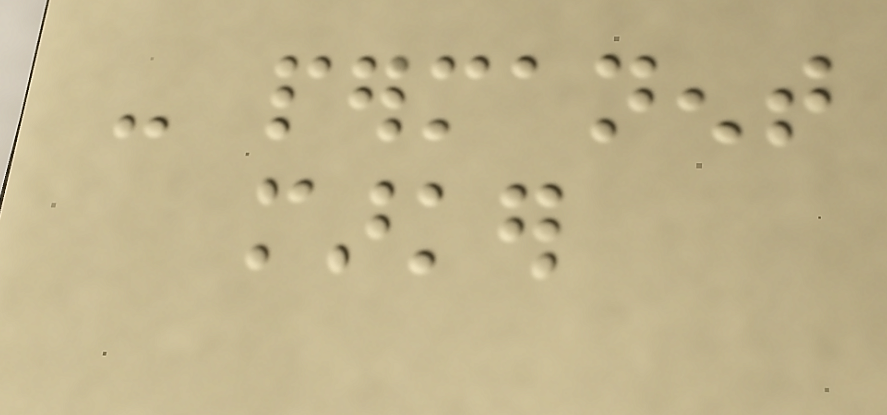- permanent
marker
